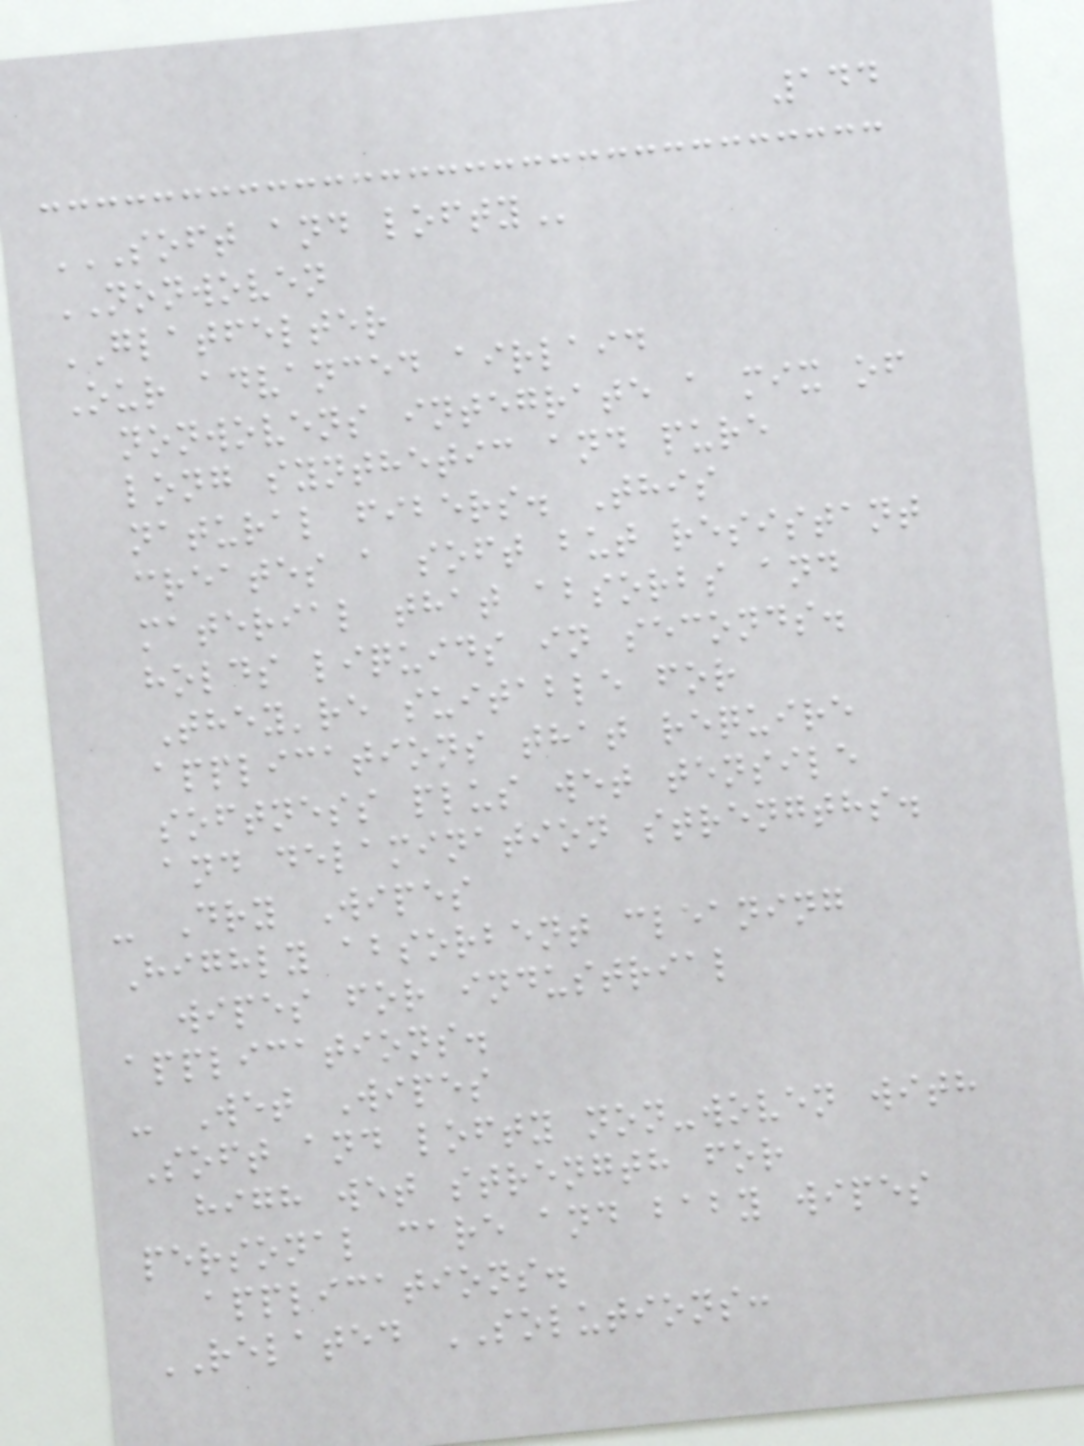144
SOFT AND LOFTY
NONWOVEN
GLATFELTER
Our advanced airlaid
nonwovens integrate a mix of
long synthetic and pure
natural fibers. This
creates a soft but resistant
material that absorbs and
holds liquids in seconds.
They're suitable for
applications that require
softness plus wet tensile
and delamination strengths.
- Dry Wipes
Highly absorbent cleaning
wipes for industrial
applications.
- Wet Wipes
Soft and lofty non-woven with
high wet strength for
personal care and baby wipes
applications.
RELATED SOLUTIONS:
